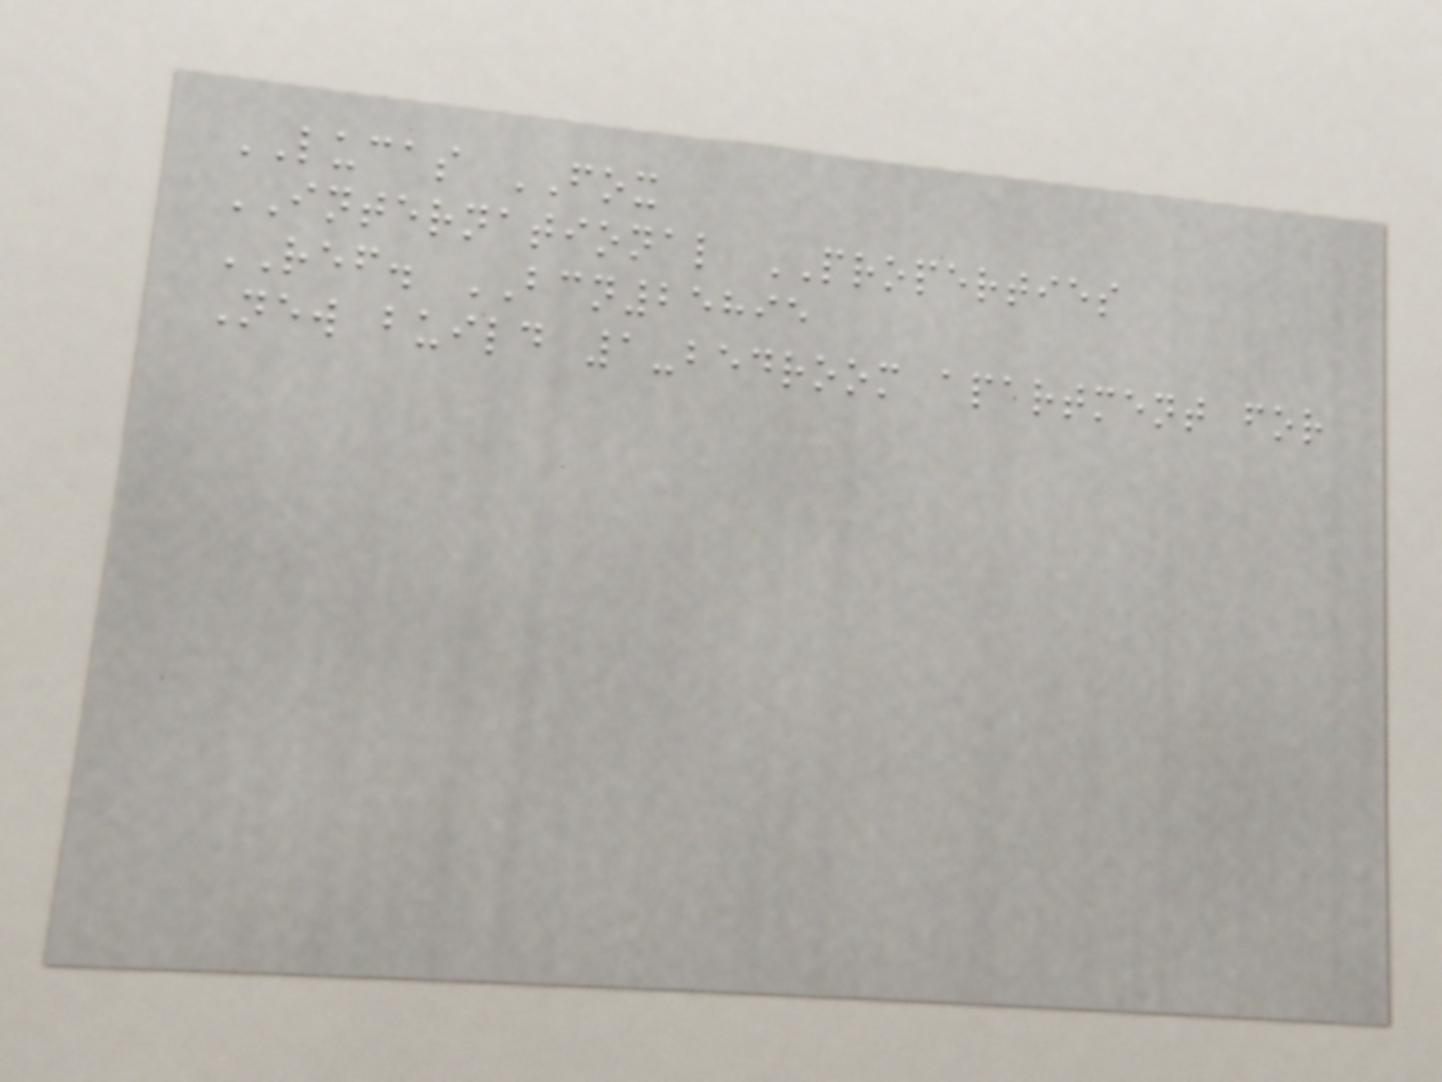LUCAS FOX
INTERNATIONAL PROPERTIES
REF. BCN25895
New build 1-bedroom apartment for
